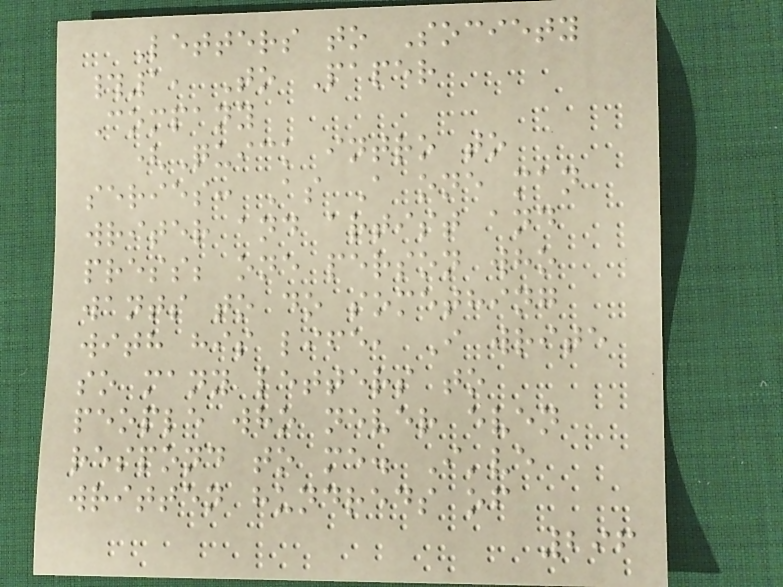Letters to Society
#1, To Paper
Company
(Quick intro to
series: As A one man
writer and artist and
press; one person who
wants to do something
with his life, I write
so many letters to
people who never even
respond to me. I've
written hundreds of
296
